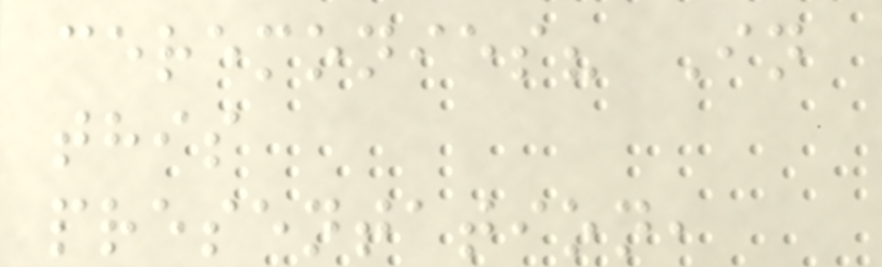ceremonies? In
this
presentation,
